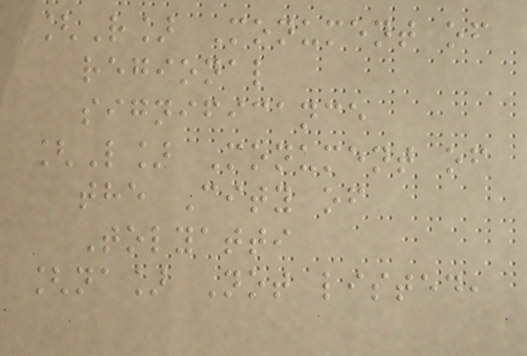[R] Monument of
regional
significance
[L] Monument of
the City of
Tolyatti
[na] Not listed,
